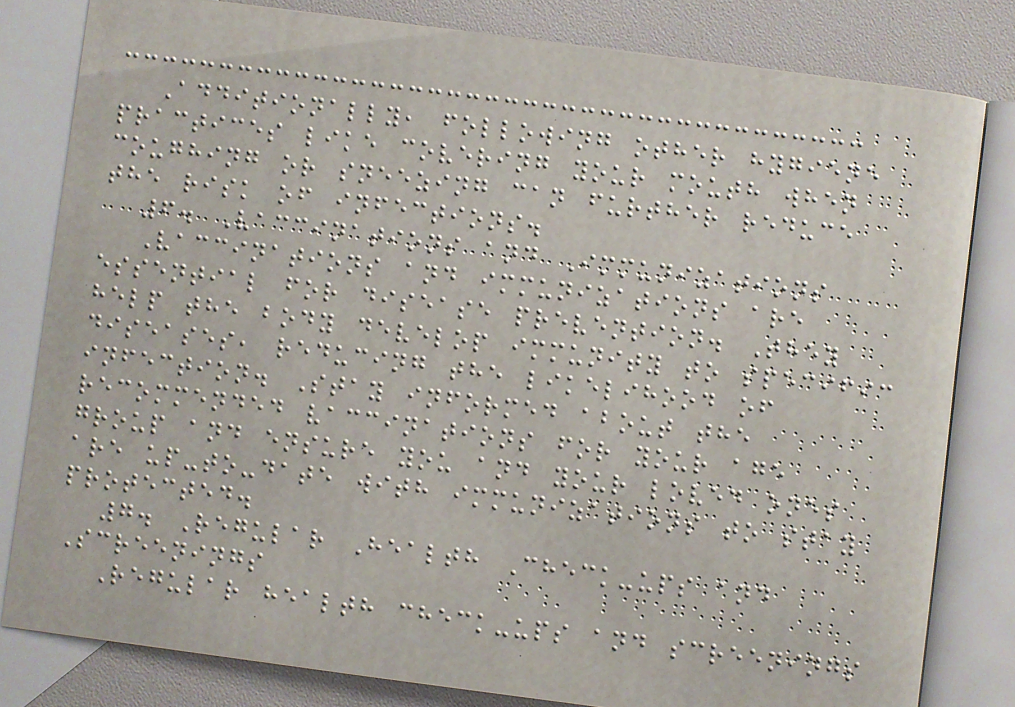Additionally, following other hygiene
practices like covering your mouth when
coughing or sneezing can further reduce
the risk of infections.
6. Vaccinations and Immunizations
Vaccinations and immunizations are
essential for disease prevention. They
help the body develop immunity to specific
diseases, reducing the likelihood of
infection. Stay informed about the
recommended vaccinations for your age
group and ensure you and your loved ones
are up-to-date with immunizations to stay
protected.
7. Regular Health Check-ups and
Screenings
Regular health check-ups and screenings
